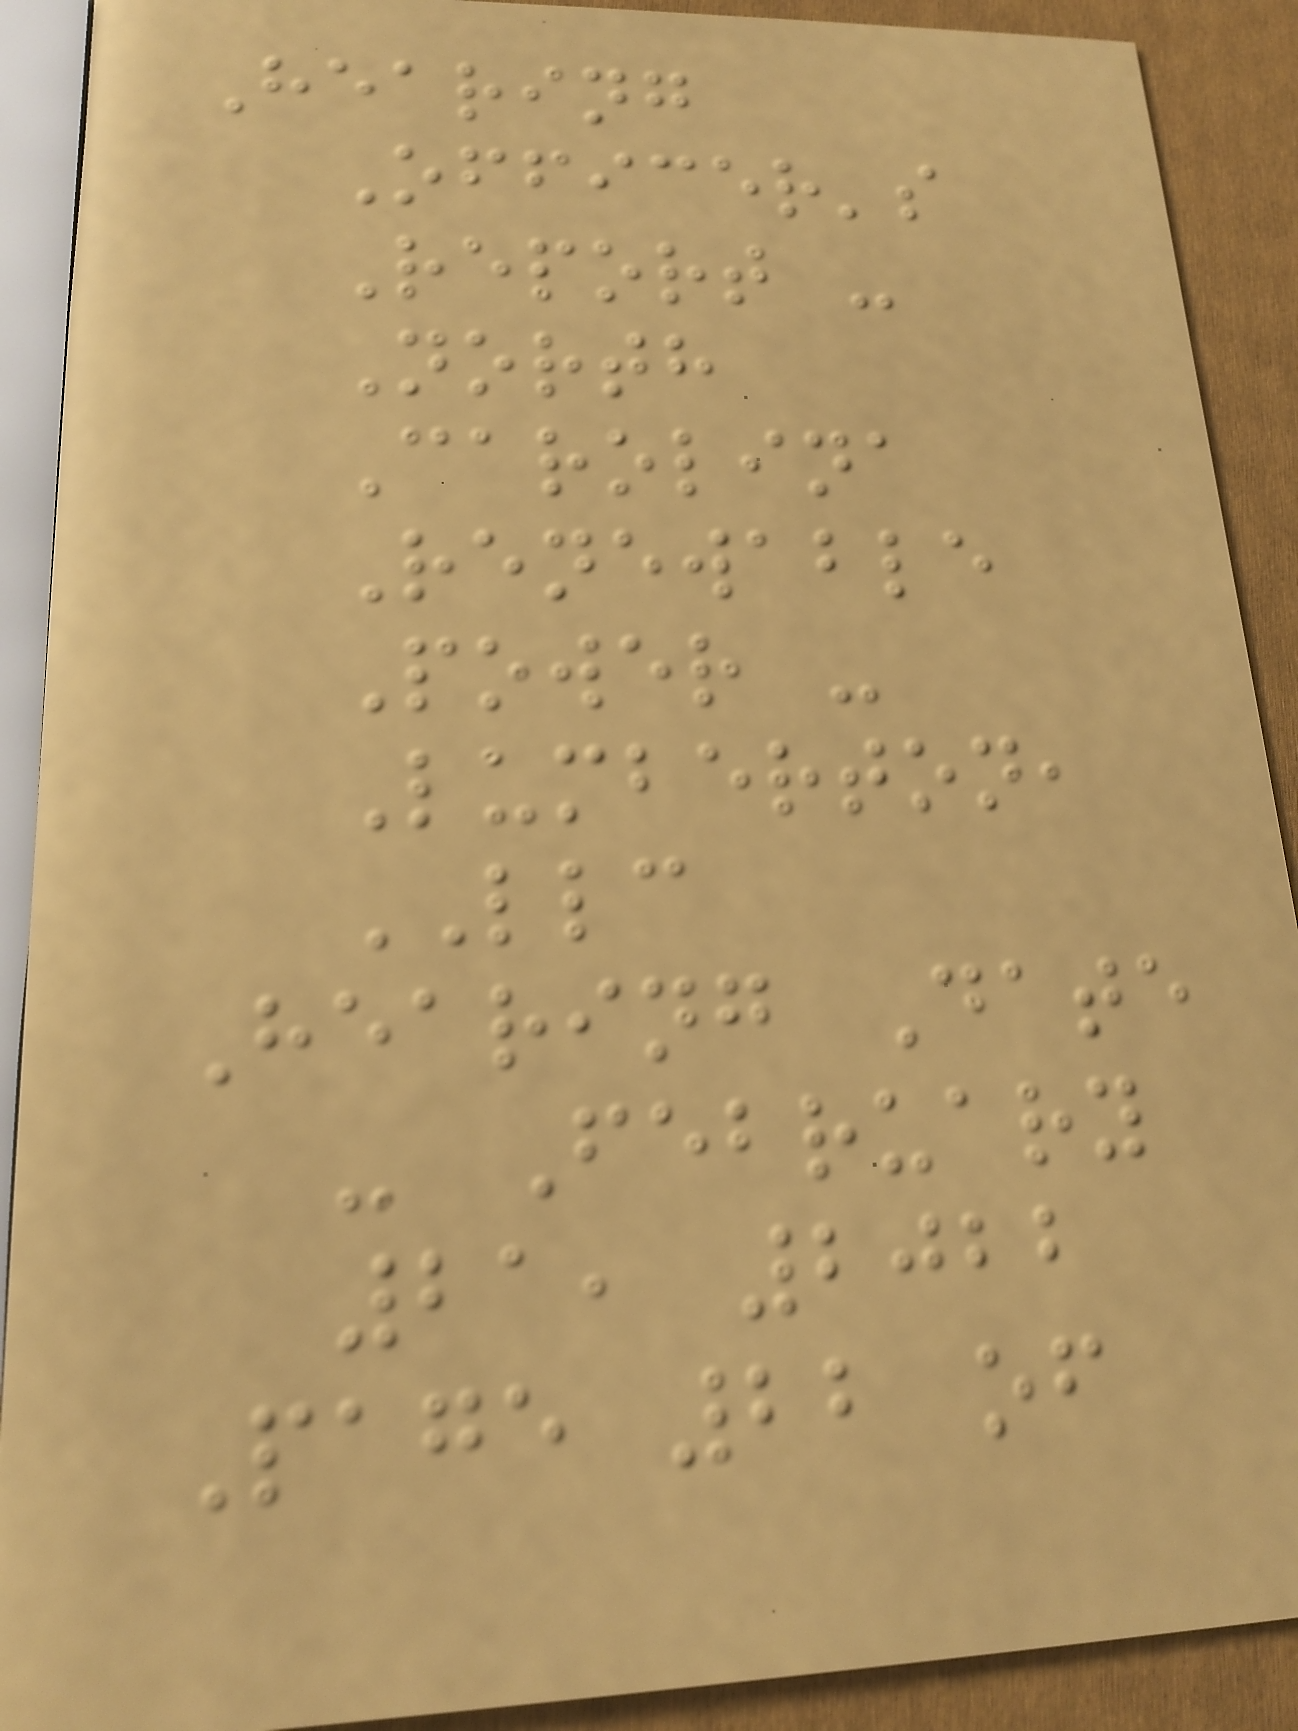Hearing
Officer's
Report -
North
Carolina
Renewable
Power -
Lumberton,
LLC
Hearing Date
- February
21, 2022
Page 22 of
